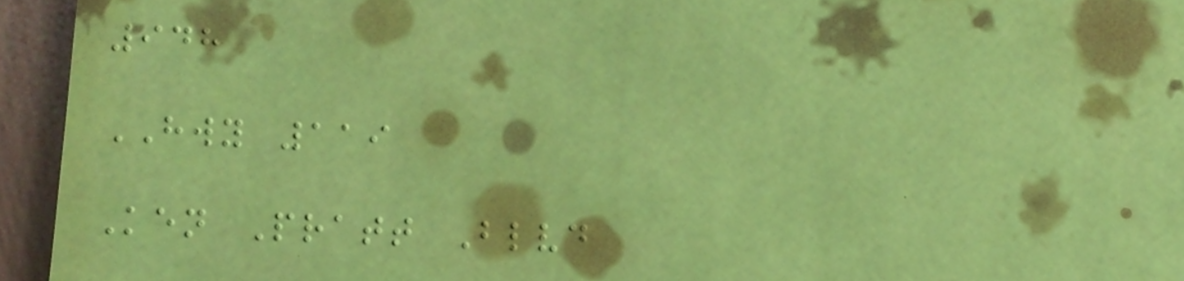948
HWY 119
Ken Pratt Blvd
